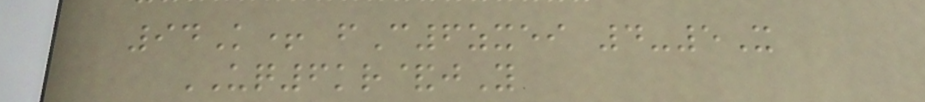94K+ fC6zxei 4-5X
UQ6kr&jY
